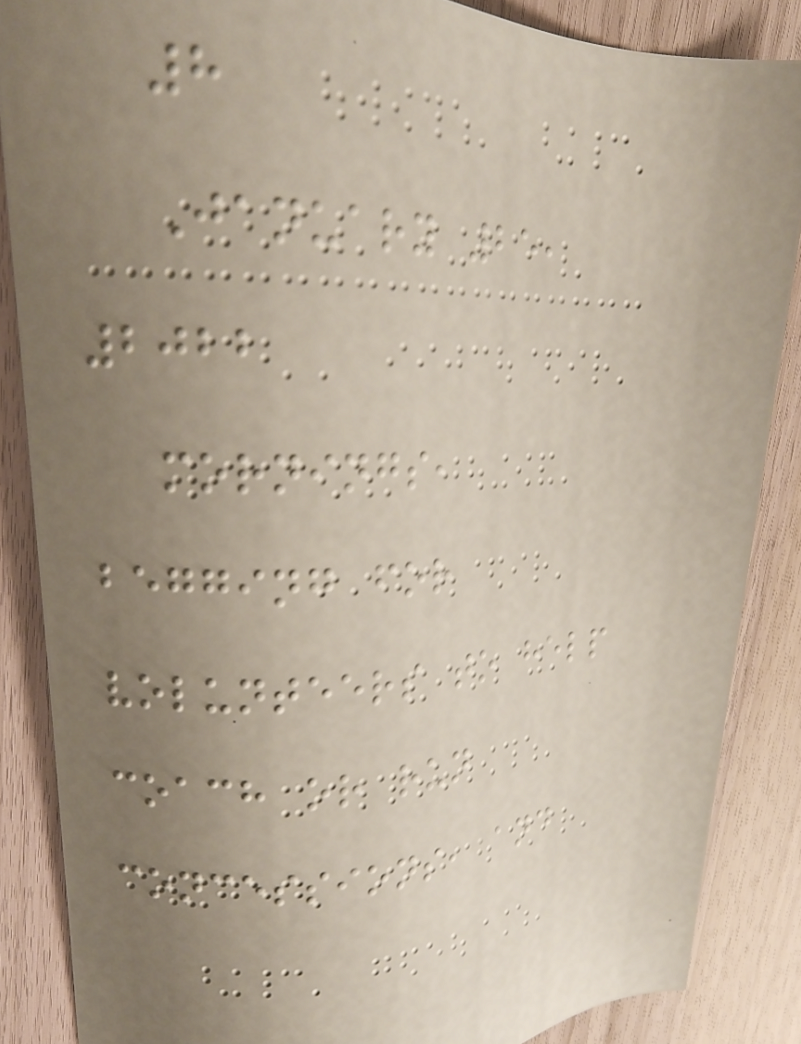8
January 25,
2022
mornings,
begging for
volunteers to help
coach or run
concessions, and
